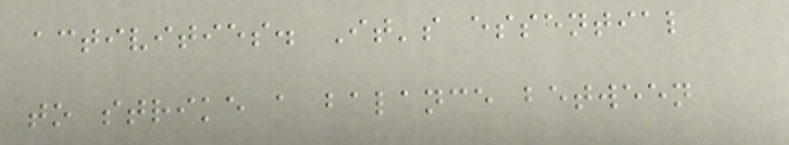activities. It's essential
to strike a balance between
